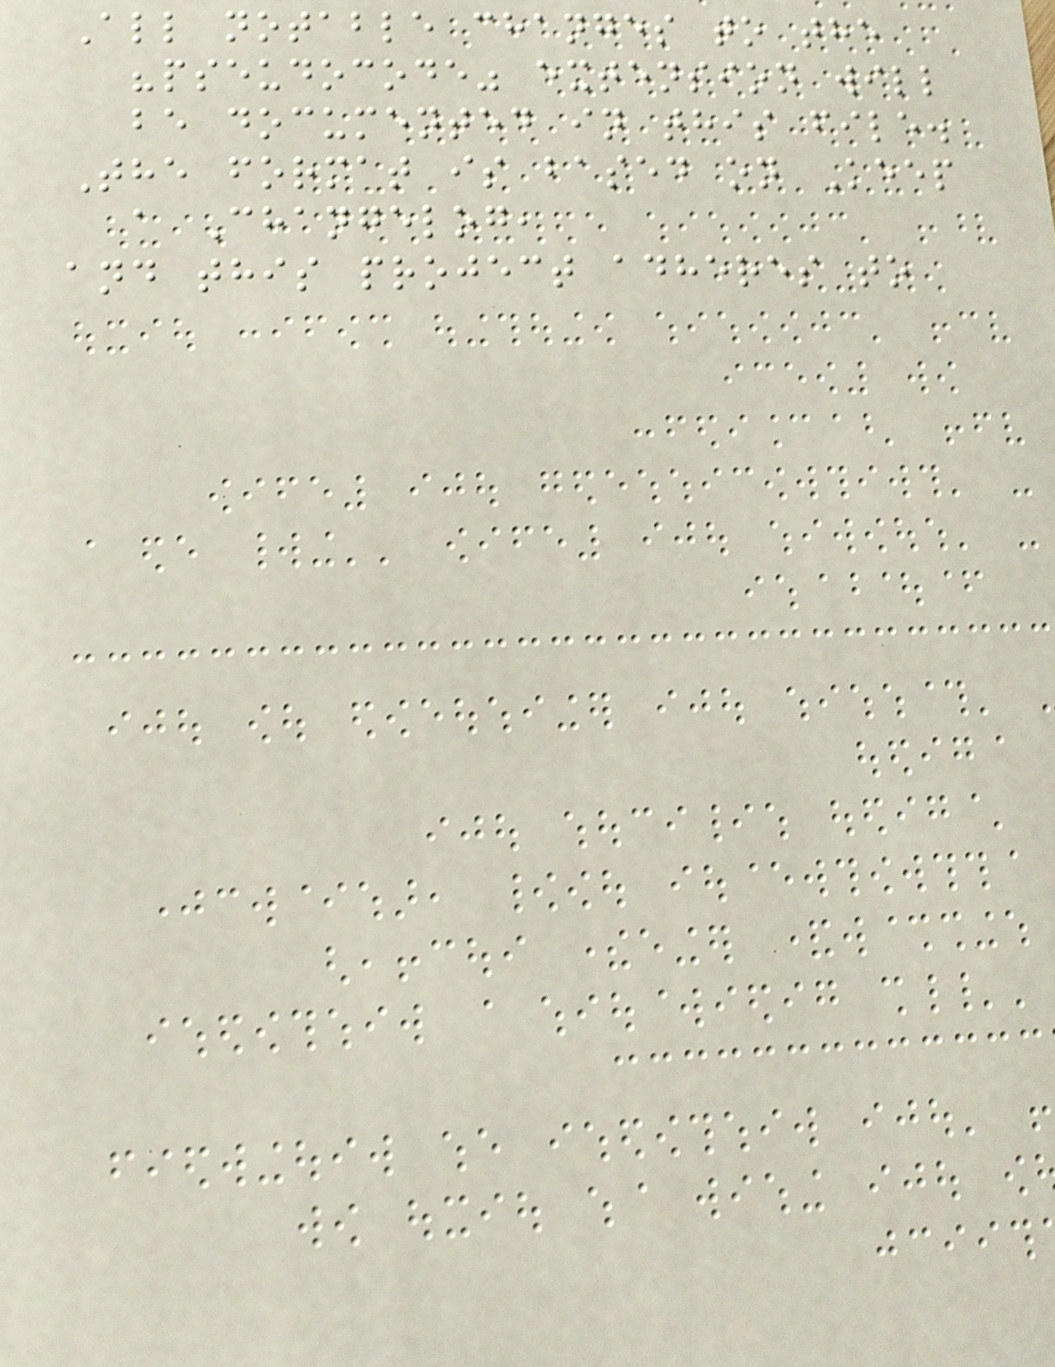All notable changes to the
"pseudocode" extension will
be documented in this file.
The format is based on Keep
a Changelog,
and this project adheres to
